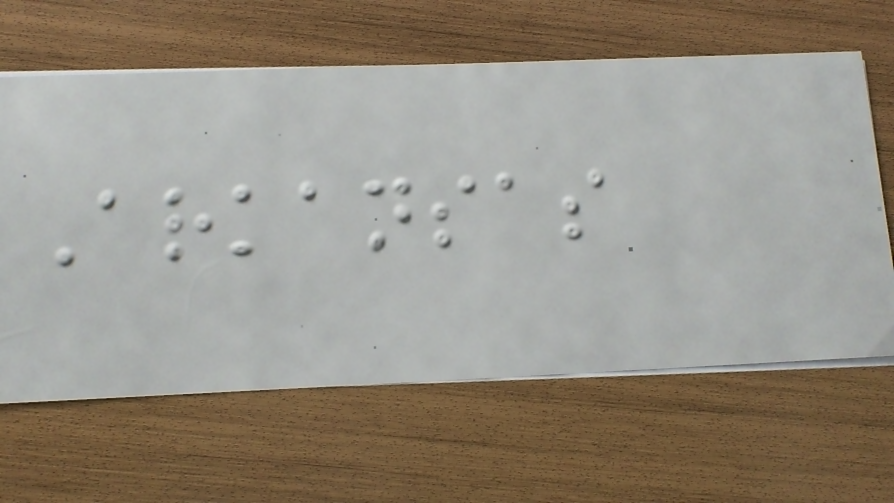Arkansas
